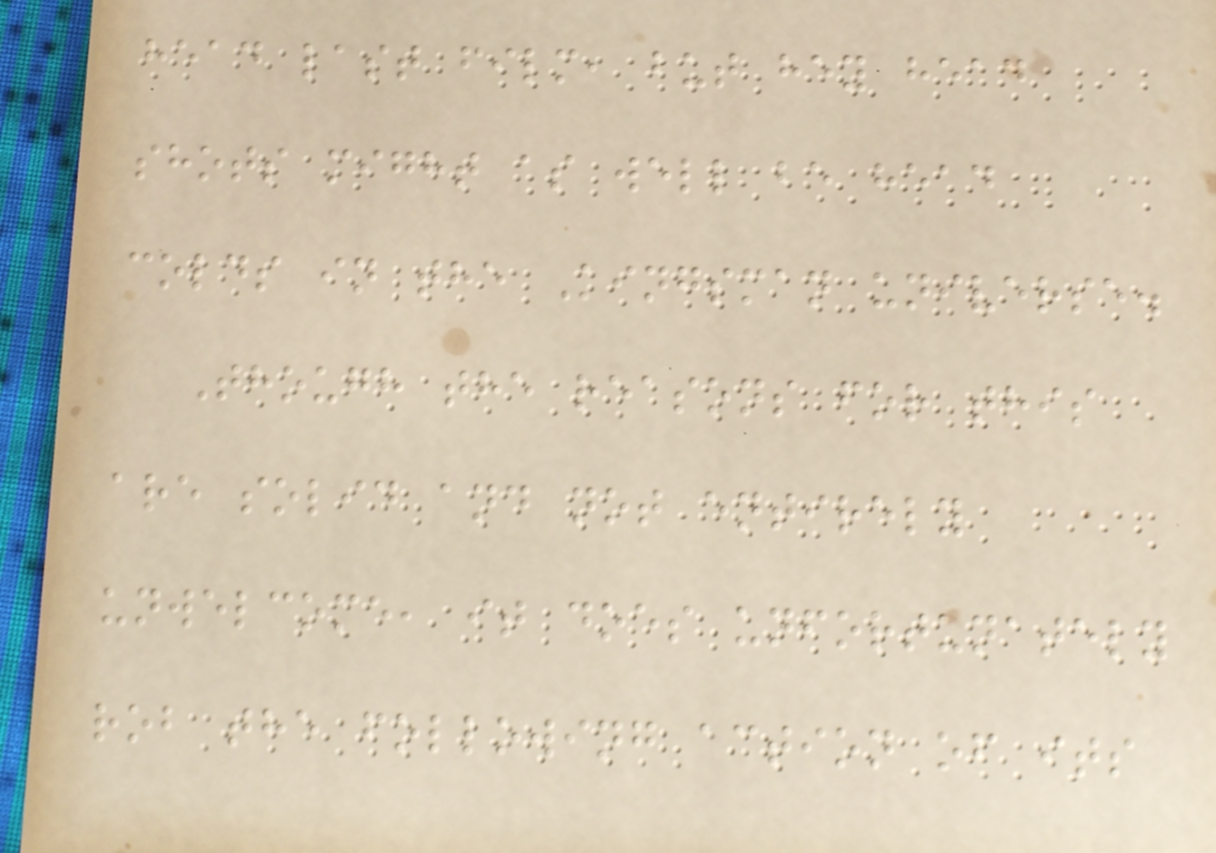head last film, but hey head
shots might as well be head
colds in the Kingsman universe.
Though the reasons for this
are solid and not entirely
unwelcome, it does unfortunately
rob the following action of its
